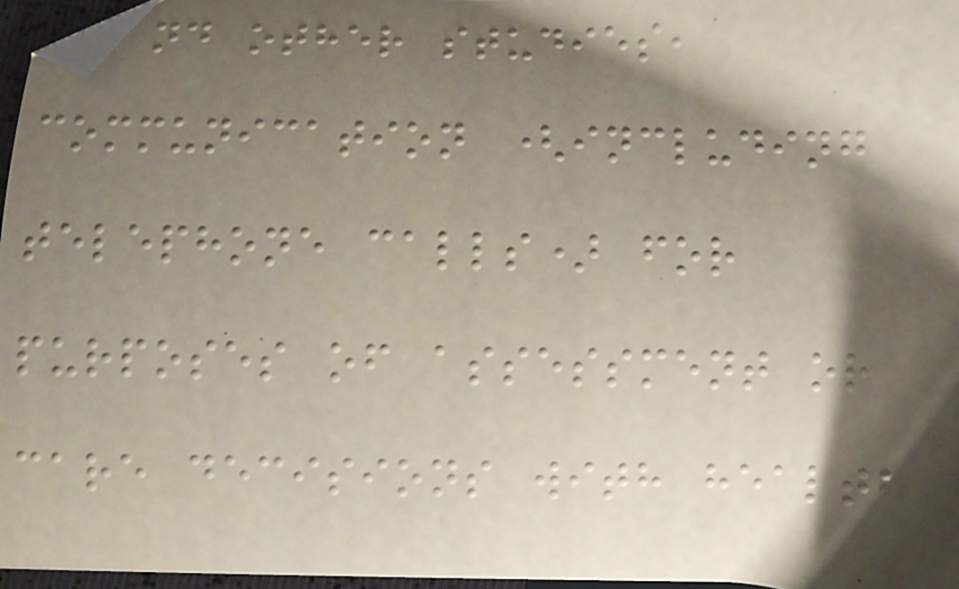and other studies,
communication (including
telephone calls) for
purposes of assessment or
care decisions with health
